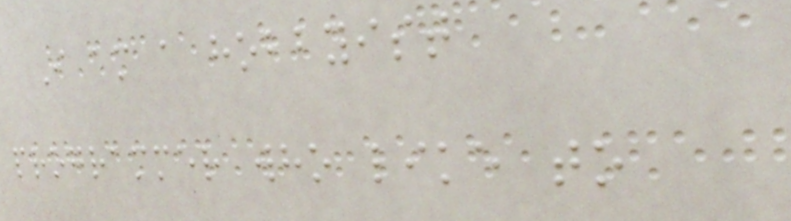I am a hobbyist
programmer who like to
